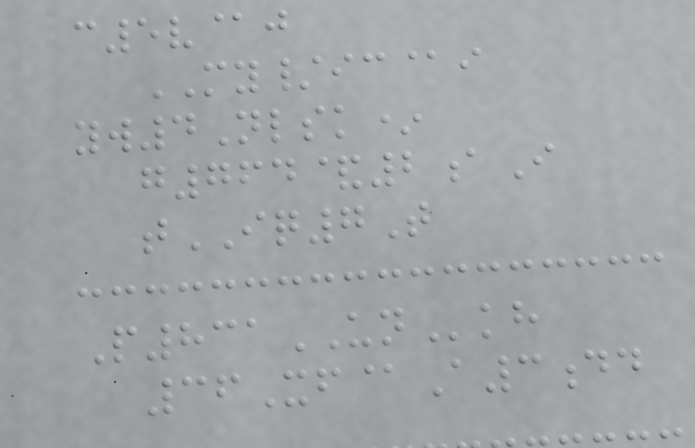c5v@j
MY/ic@i
yw4Nlsk*
g764&2aI
tIQ7T
P831UNkh
36Xf@A3dd
